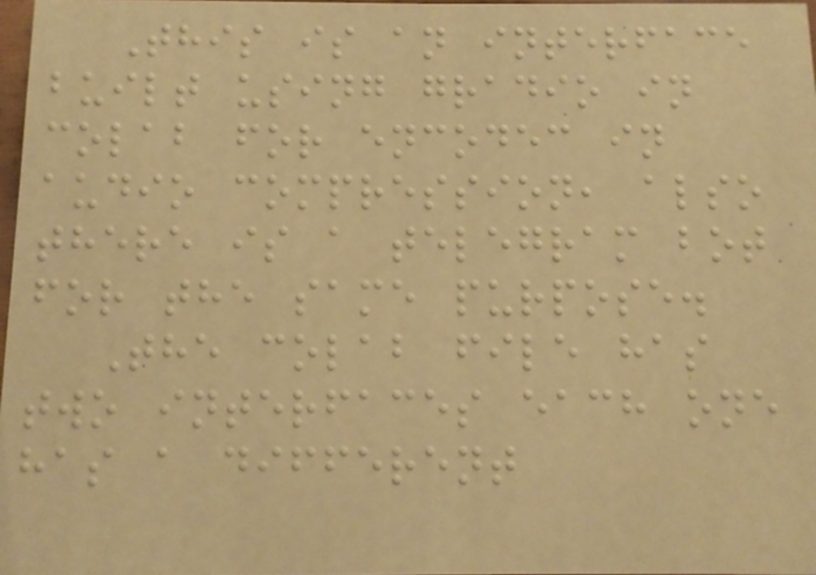This is an interface
built using gradio in
colab for encodec in
audio compression, also
there is a telegram bot
for the same purpose.
The colab file has
two interfaces each one
has a different
